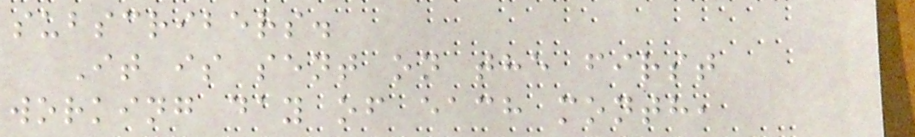subscribers.
It is sent on the first
working day of each month,
